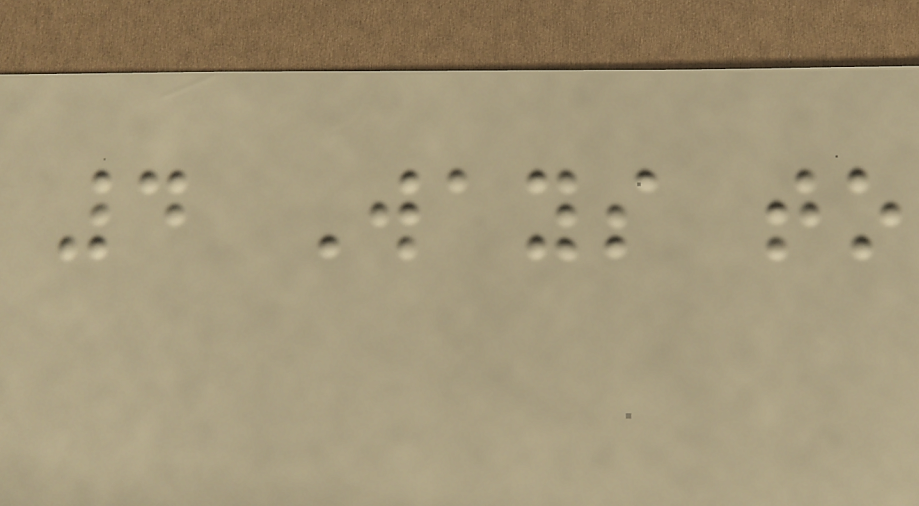4 Ways to
